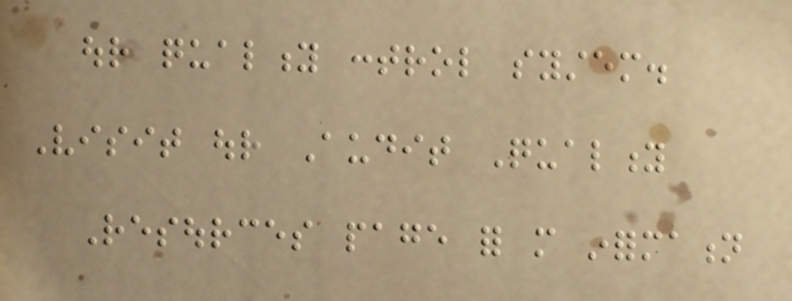our quality control system.
Visit our Audit Quality
Resources page for more information
